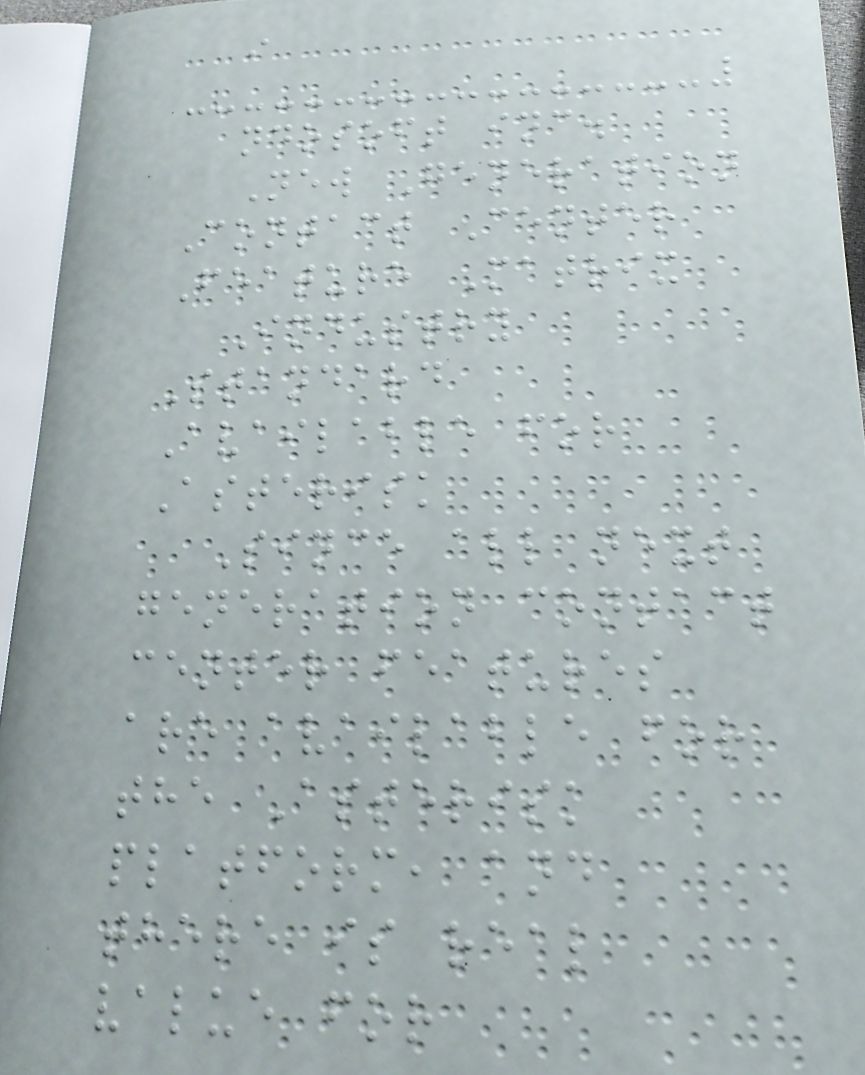i
ndosoft inc.
New Generation
Contact Center
Feature Matrix
Industry
Standard
Available for
Asterisk
Since all next
generation contact
center features
are available for
the Asterisk
platform, and
there is real
value for
